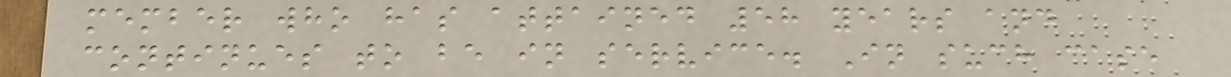member who has attained 58 years and
continues to be in service. In such case
